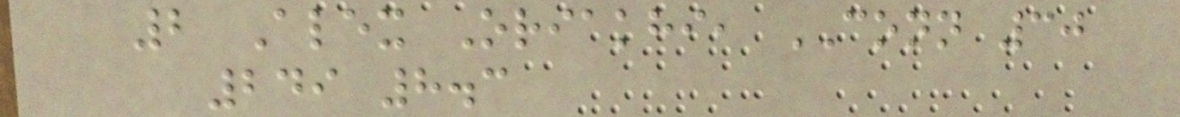2 Alex Oriakhi, CONN 30
249 8.3
